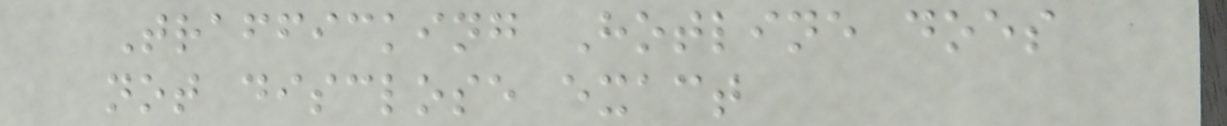Trafficking Hotline does
not disclose exact
